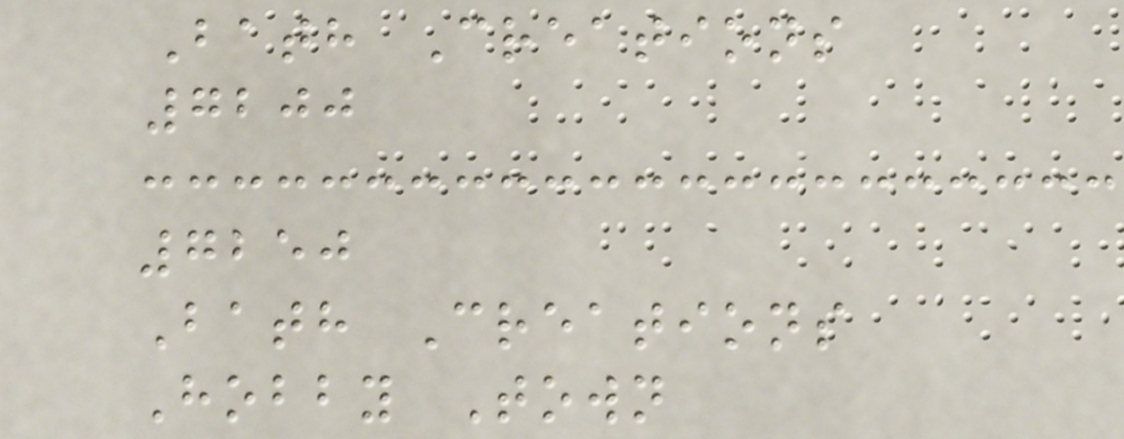Bath Creations
7200
7250
Bath Creations
Hobby Town
